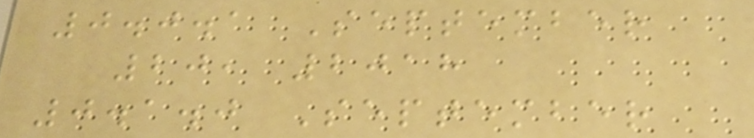0.0.1 September
20, 2018
0.1.0 September
